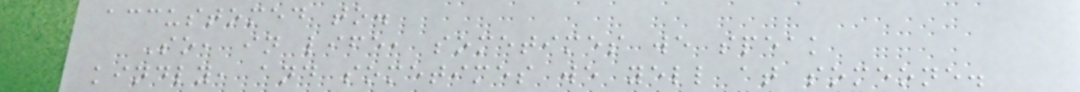accustomed to.
So, in life, sometimes we speak
kindly, and sometimes we yell at someone.
